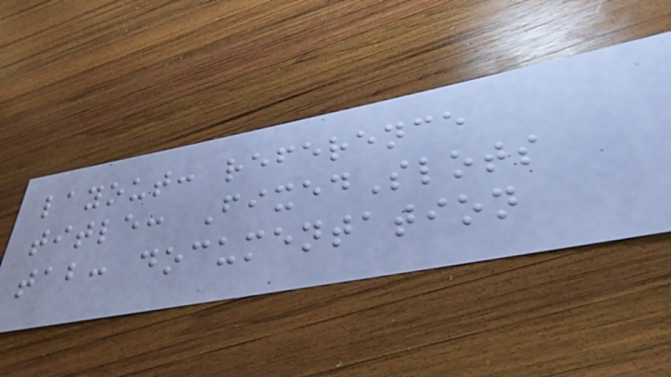layout: reference
title: FixedSlots
tab: documentation
